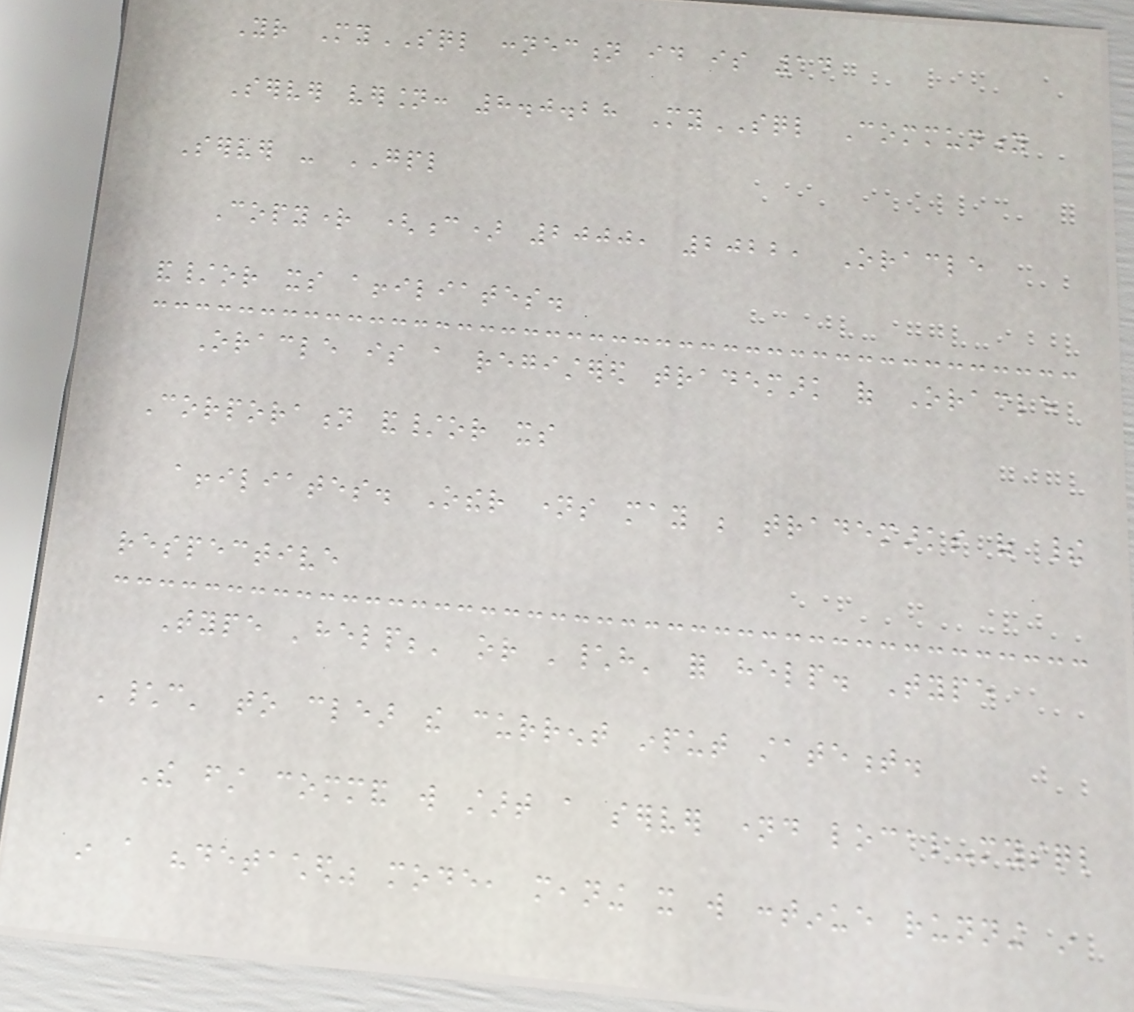Your MySQL connection id is 14
Server version: 8.0.28 MySQL Community
Server - GPL
Copyright (c) 2000, 2022, Oracle
and/or its affiliates.
Oracle is a registered trademark of Oracle
Corporation and/or its
affiliates. Other names may be trademarks of their
respective
Type 'help;' or '\h' for help. Type
'\c' to clear the current input statement.
The first command will start a server named local-mysql
in a "detached" mode, meaning it will continue running in
